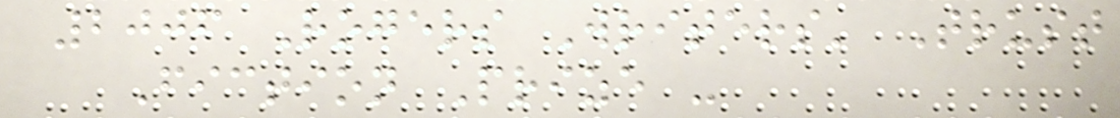2006 Rogers Writers' Trust
Fiction Prize -
